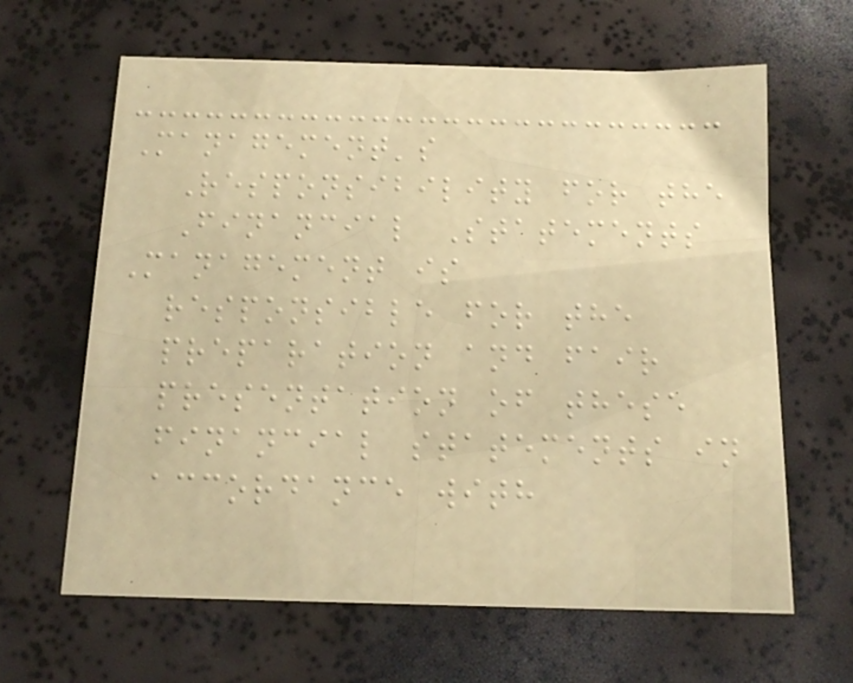Management's
Responsibility for the
Financial Statements
Management is
responsible for the
preparation and fair
presentation of these
financial statements in
accordance with
